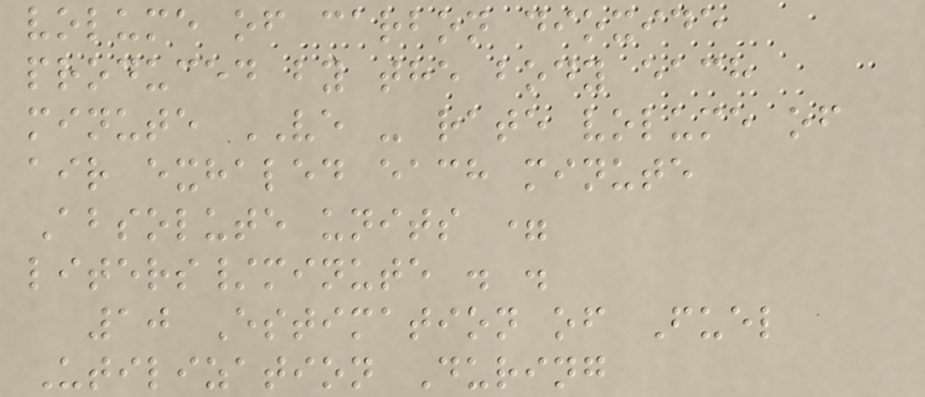volume of carbon dioxide
produced by the body each
minute VE - rate volume of
air exhaled each minute
Absolute units =
liters/minute . .
10 Estimation of Fuel
Utilization During
